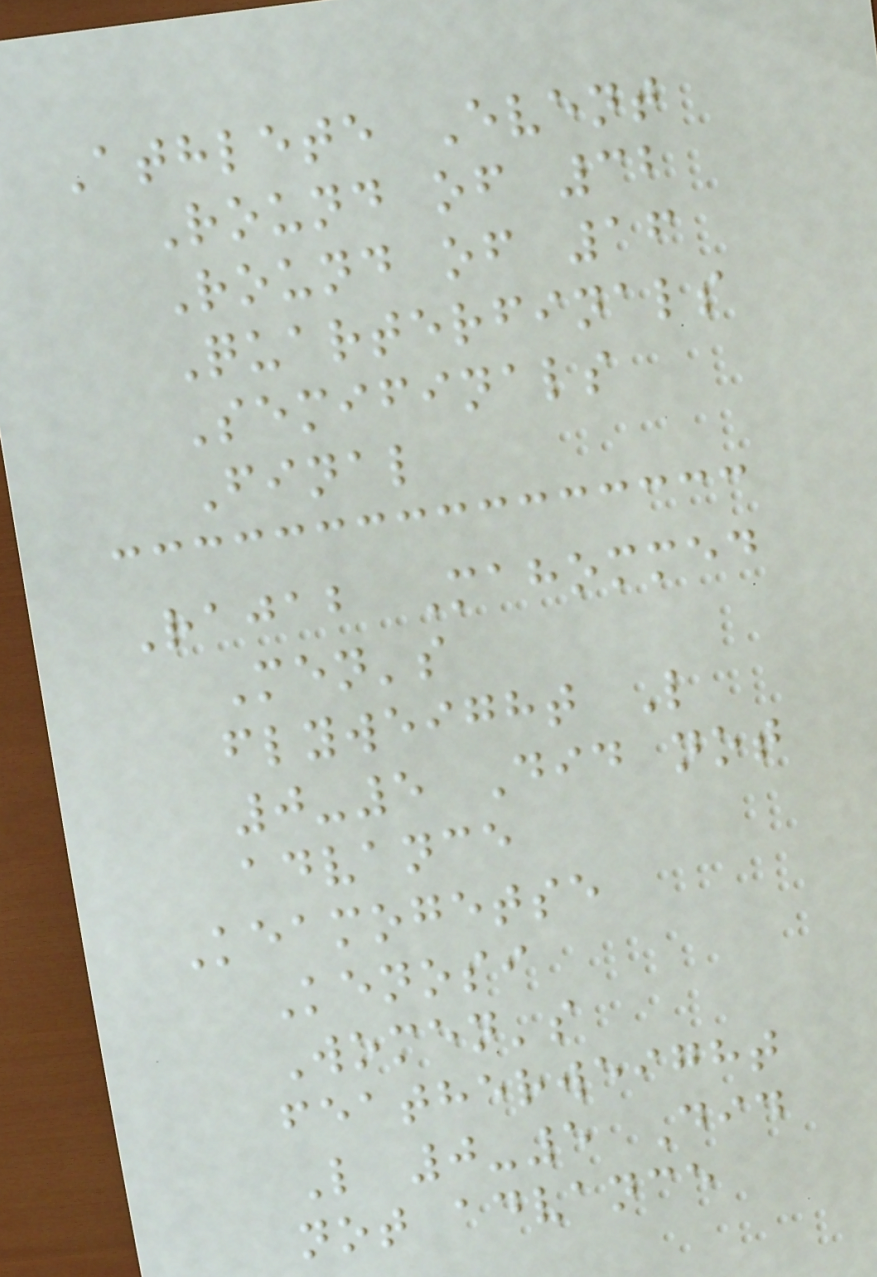Athlete Event
Round of 32
Round of 16
Quarterfinals
Semifinals
Final
Rajab Mahommed
Men's
flyweight L
0-5 Did not
advance
Keamogetse
Kenosi
Women's
featherweight
L 0-5 Did
not advance
